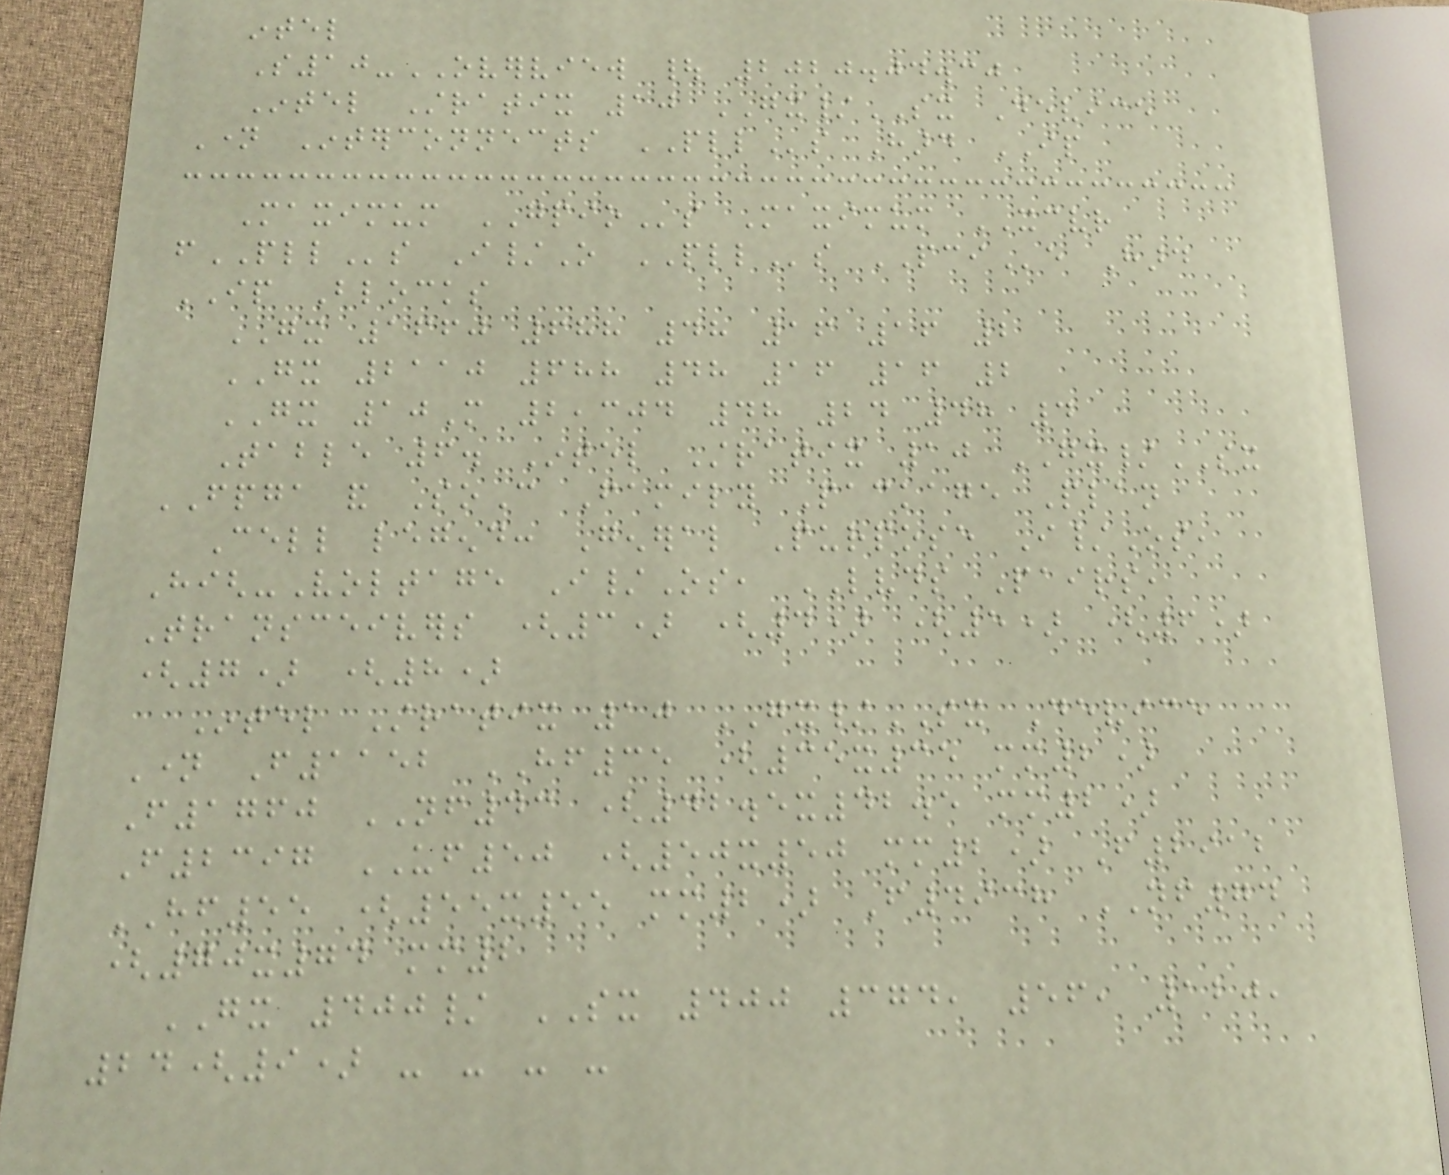intel
S10-OVERVIEW | 2020.04.30
Intel Stratix 10 GX/SX Device
Name Interconnects PLLs Hard IP
Maximum GPIOs Maximum XCVR
fPLLs I/O PLLs PCIe Hard
IP Blocks
GX 1660 688 48 16 16 2
GX 2110 688 48 16 16 2
GX 10M 2,304 48 24 48 4
Table 6. Intel Stratix 10 GX/SX
FPGA and SoC Family Package Plan
Cell legend: General Purpose I/Os,
High-Voltage I/Os, LVDS Pairs,
Transceivers (3) (4) (5) (6)
(7) (8)
Intel Stratix 10 GX/SX Device
Name F1152 HF35 (35x35 mm2)
F1760 NF43 (42.5x42.5 mm2)
F2397 UF50 (50x50 mm2) F2912
HF55 (55x55 mm2) F4938 NF74
(70x74 mm2
GX 400/ SX 400 374, 56, 120,
24(9) - - - -
